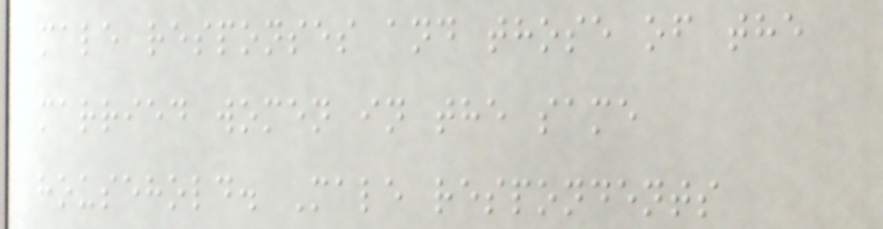male responses and those of the
married women in the same
household. Male respondents
